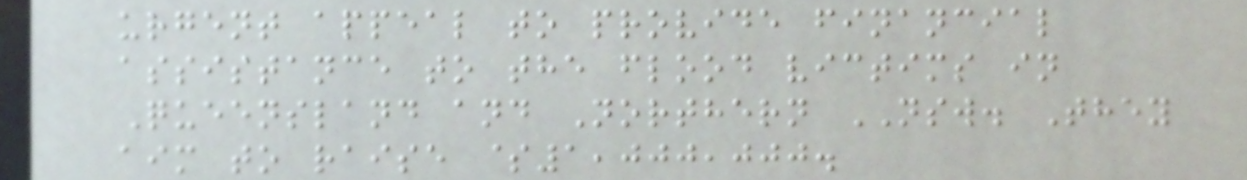urgent appeal to provide financial
assistance to the flood victims in
Queensland and Northern NSW. They
aim to raise $1,000,000.
